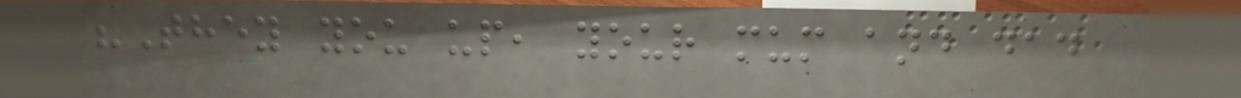"They you up, your mum and dad
